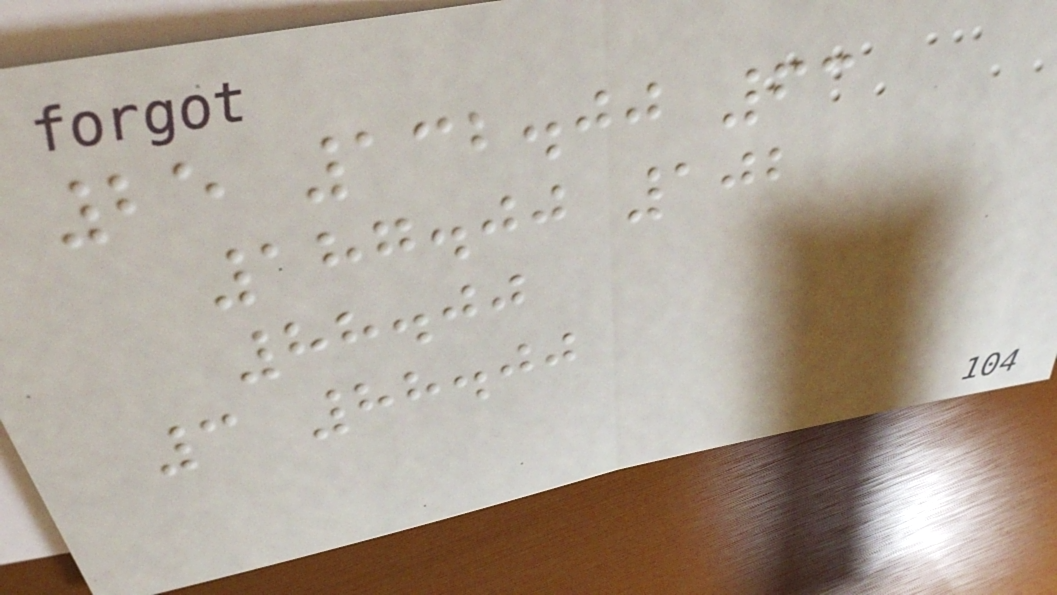25 132.00 63
187.00 102
88.00
3 88.00
